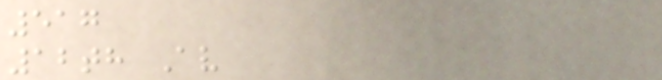517
12th Av
